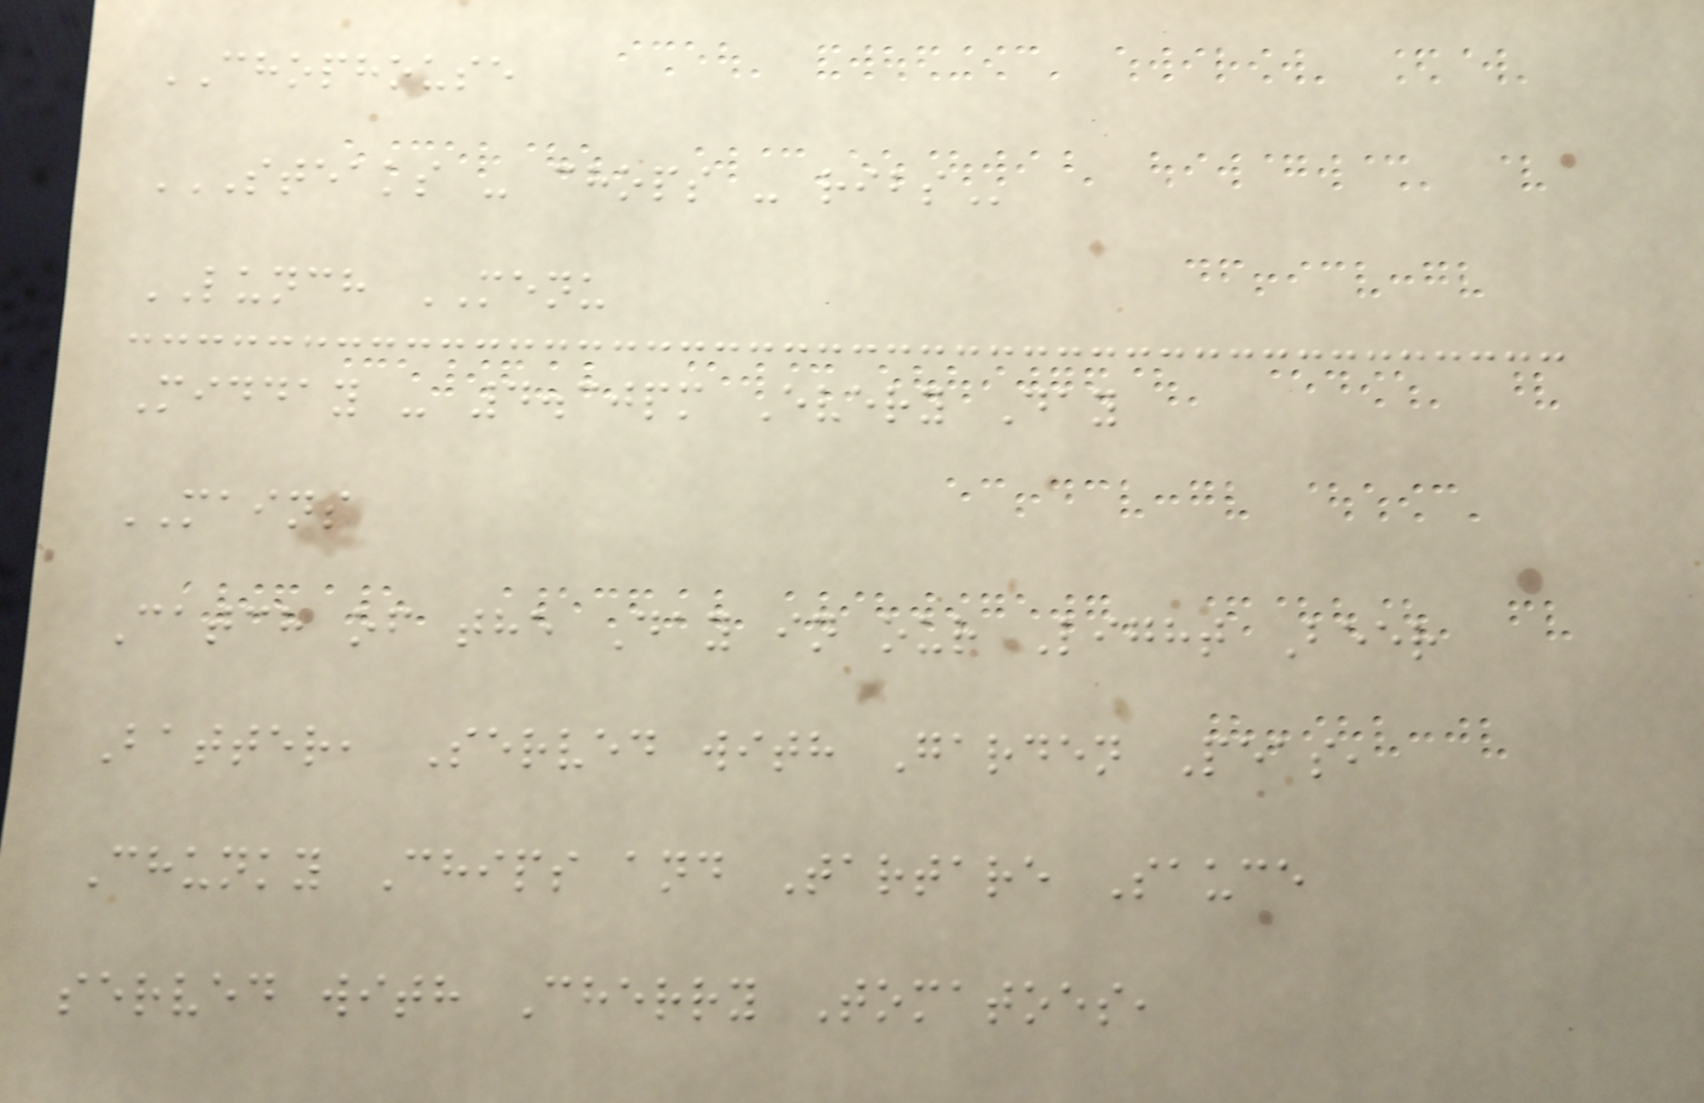CHOPHOUSE
STEAKS - CHOPS - RIBS
LUNCH MENU
Midday - 4.30pm Every Day
MAINS
Catch of the Day in our Light Beer
Batter, Served with Garden Peas,
Chunky Chips and Tartare Sauce
served with Cherry Tomatoes,
